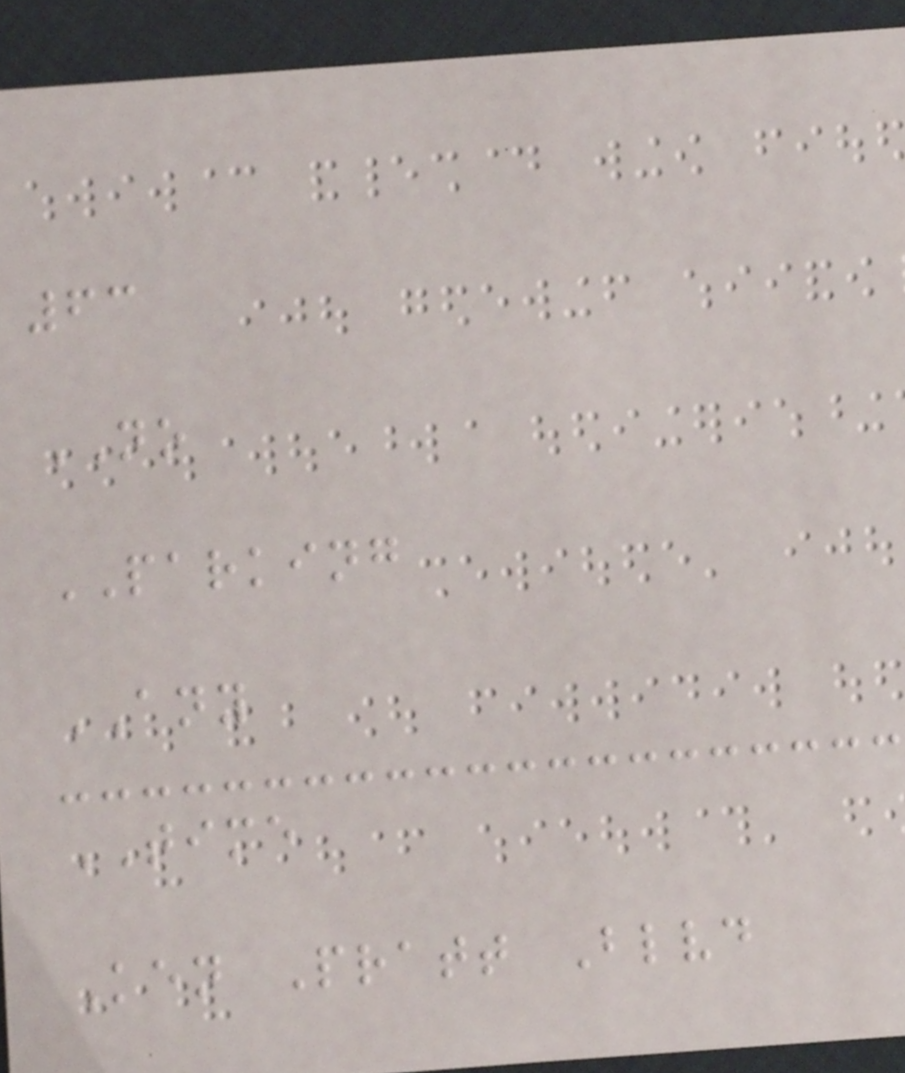63
NO
PARKING
ANY
TIME
Ken Pratt Blvd
